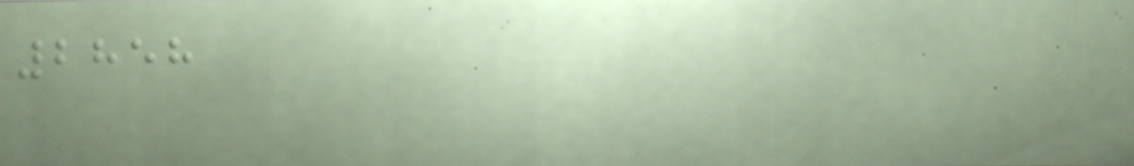2858
